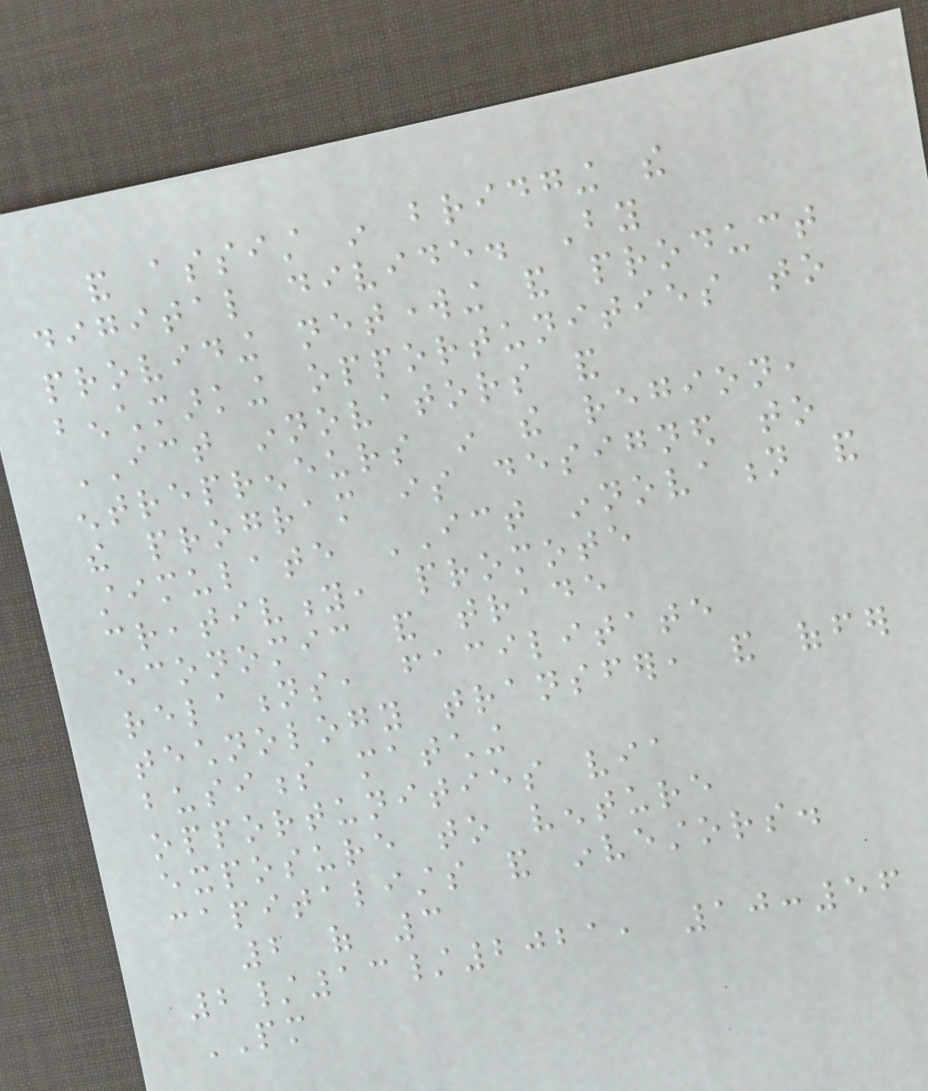and assist in bridging the
digital divide. By
providing networking and product
benchmarking opportunities to
ICT innovators and
entrepreneurs in the region,
the program is designed to
stimulate ICT innovation and
creativity, promote
economic and trade
relations, facilitate
technology transfer, and offer
business matching
opportunities via
exposure to venture
capitalists and investors.
2 of 3
2/13/2021, 10:56
PM
